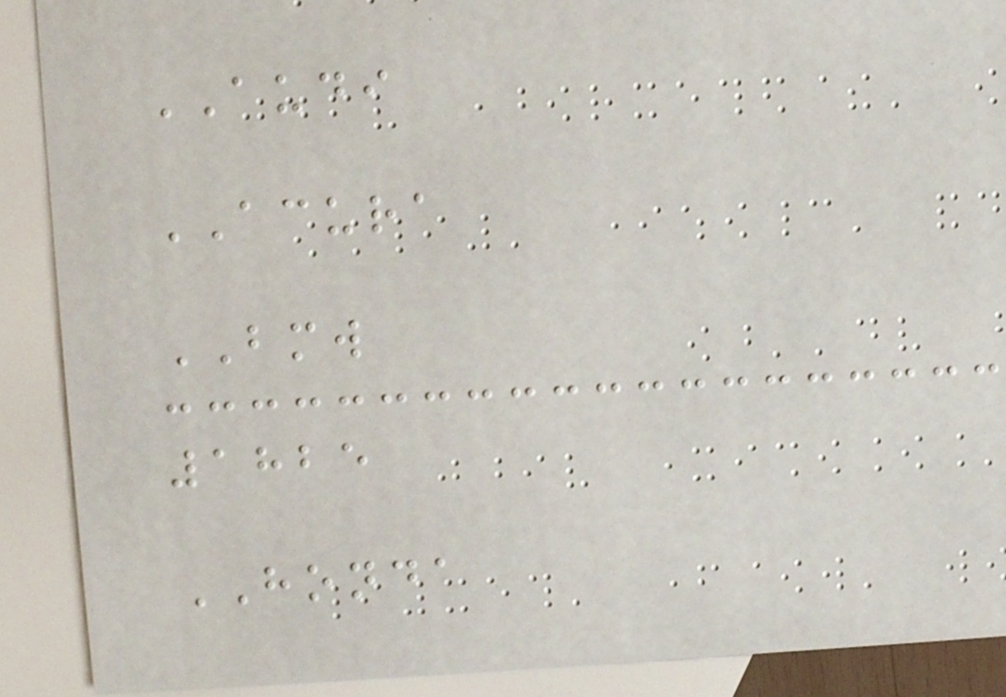AUDI
ACURA
BMW
1825
HONDA
